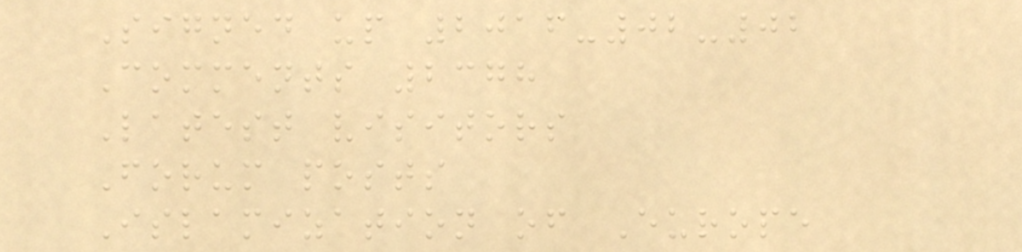Signed up 2016-02-02
Comments 2378
Latest visitors
Forum posts
Islamization of Europe
